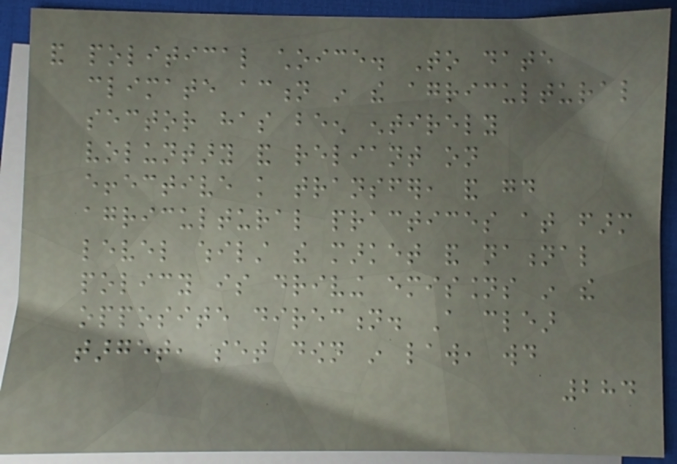and political choice. To date
climate action in the agricultural
sector has been entirely
voluntary and reliant on
effective knowledge transfer, and good
agricultural practices at farm
level whilst the market and national
policy is driving emissions in the
opposite direction. A clear
target, set down in law, would
284
